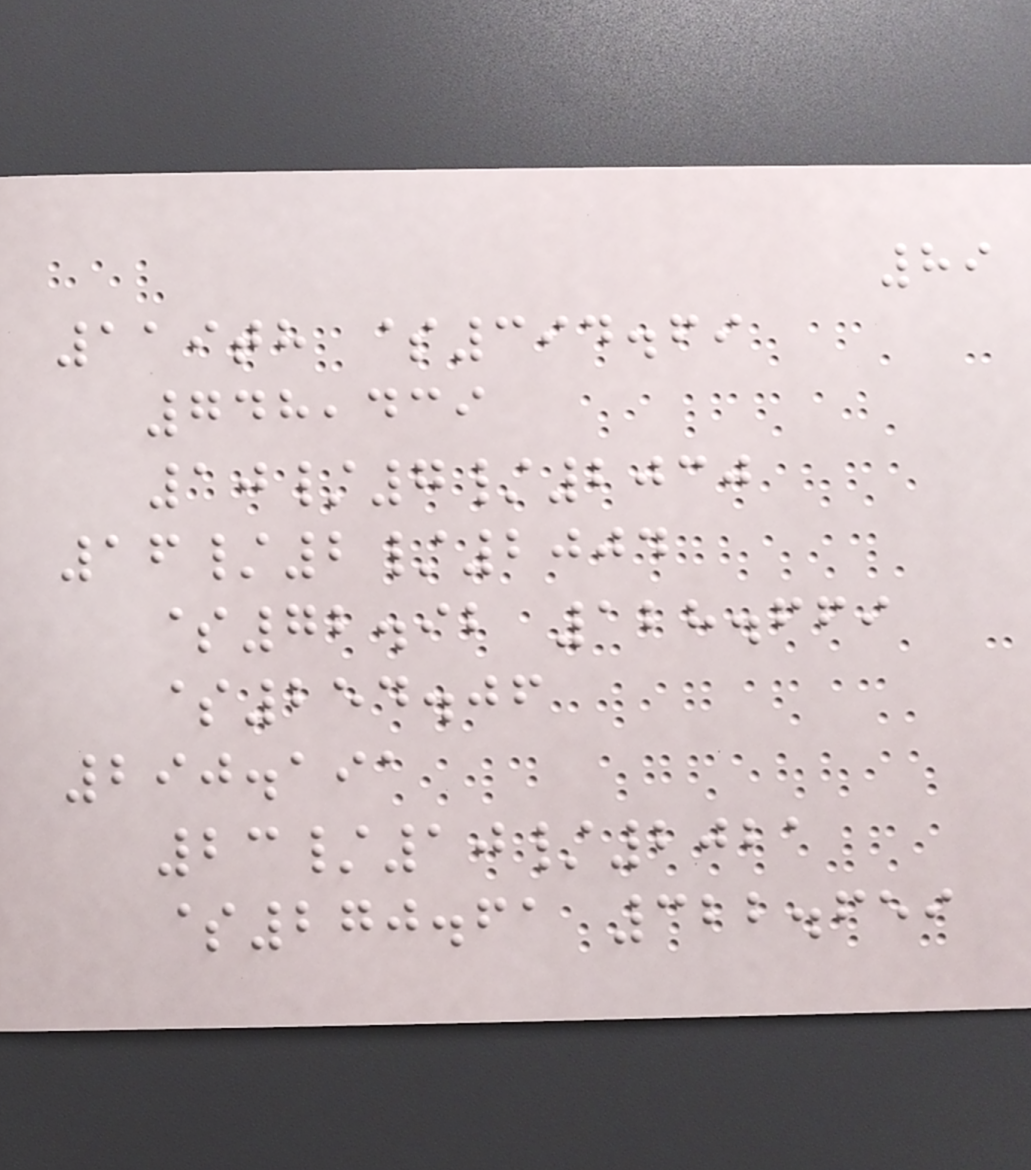89
119th $394.69
748,439
10/7/2030
16/2/2004
$72.92 128.669
$254.06
290.191
23/10/2021
$270.61 322.659
